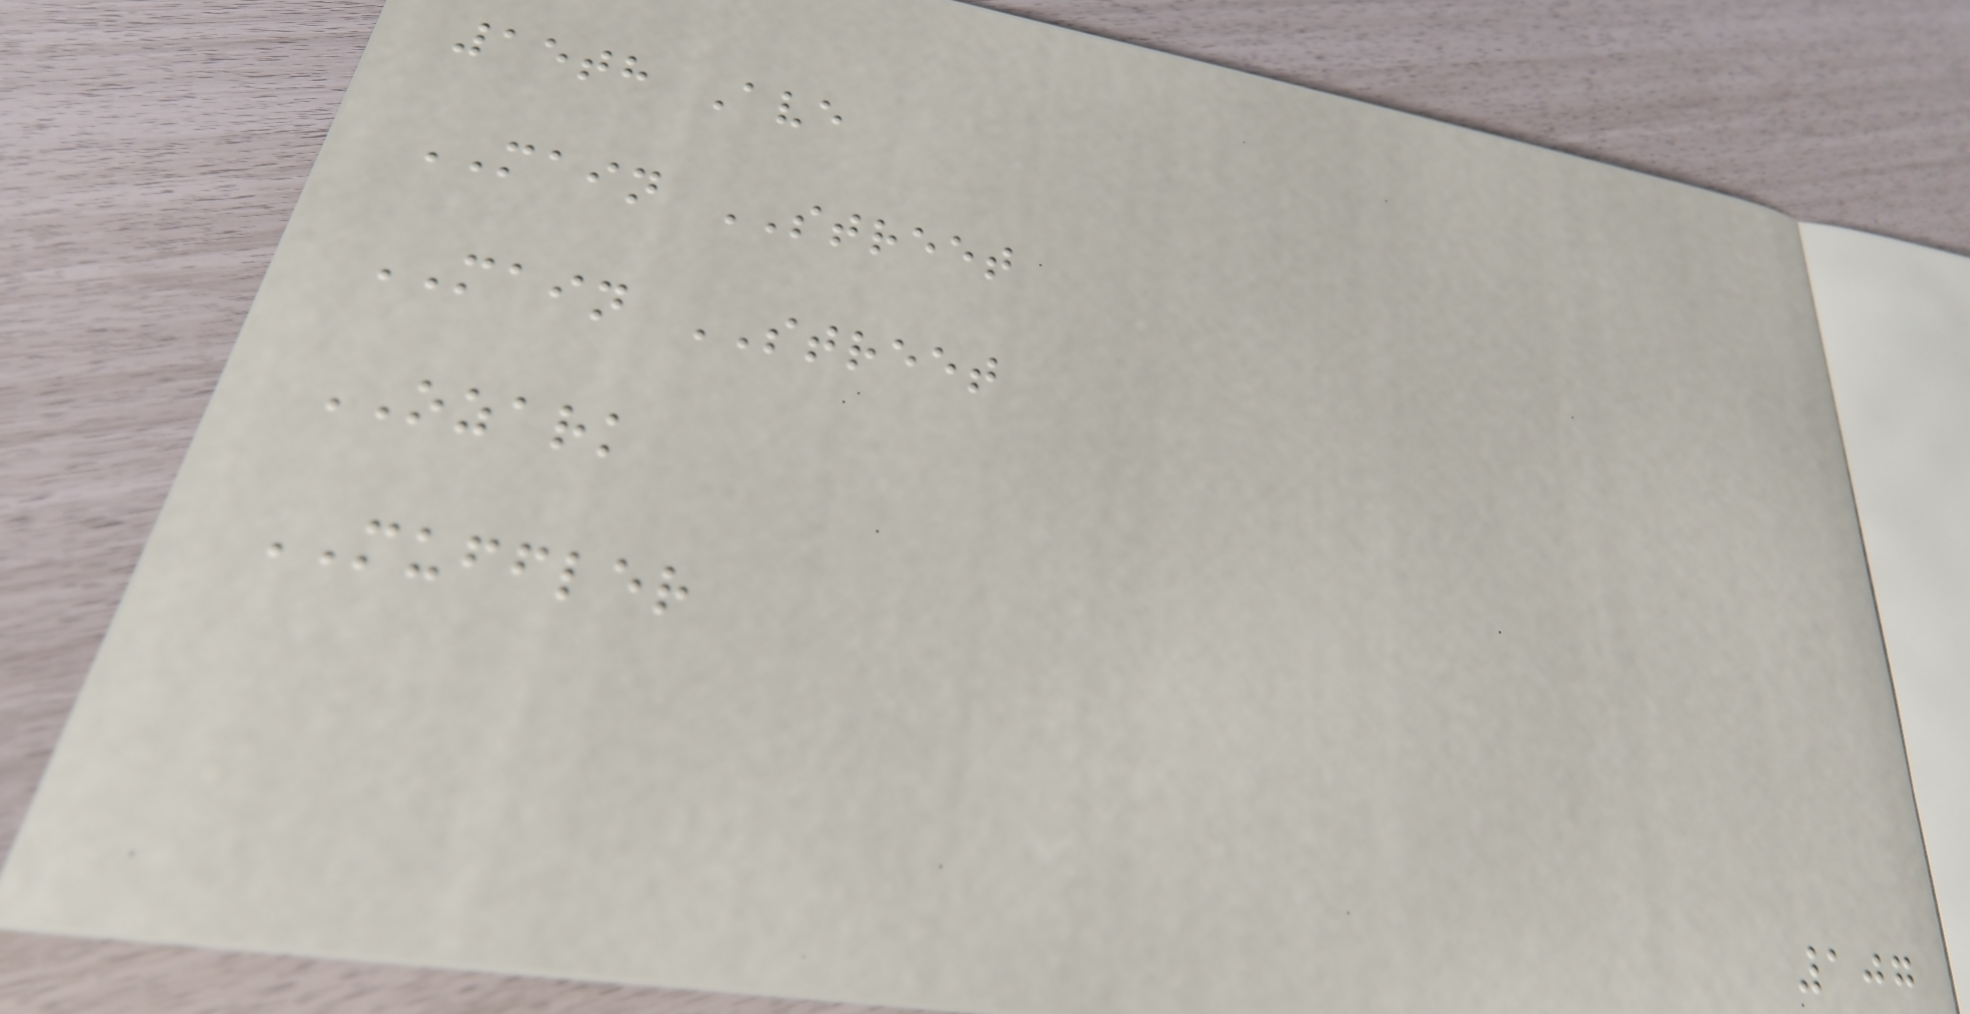15th Ave
MAIN STREET
MAIN STREET
OZARK
MUFFLER
107
